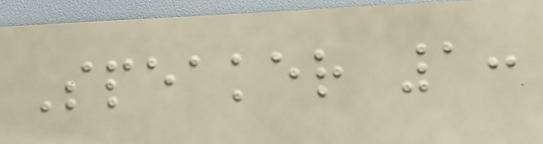Speaker 1:
